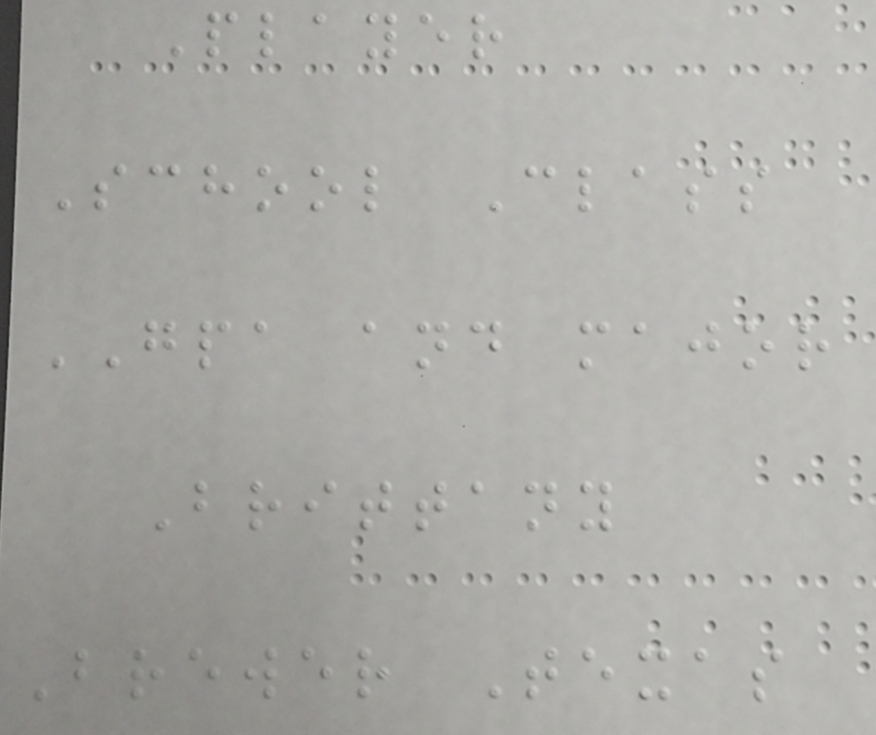Player
School Class
GPA and major
Brittany
Brewer Texas
